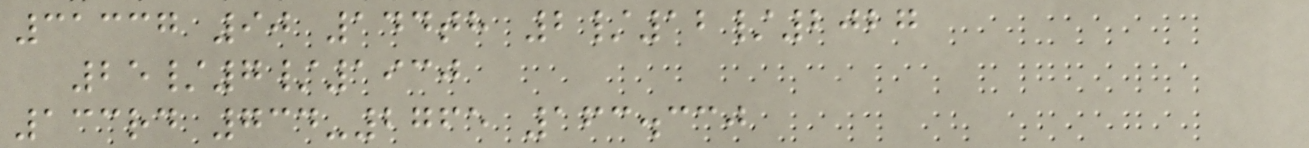31337 90 144th 2/12/2027
25/7/1930
133rd 734-2765 163.330
